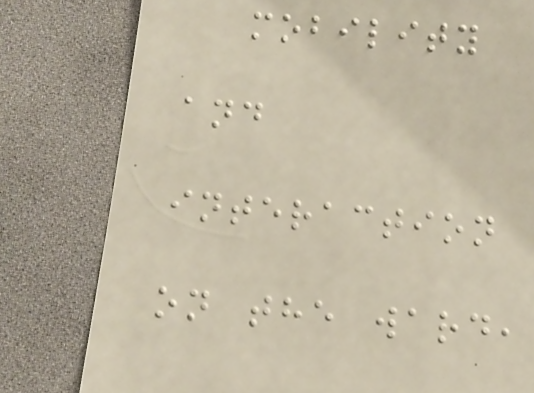mobility
and
interaction
on the ward,
